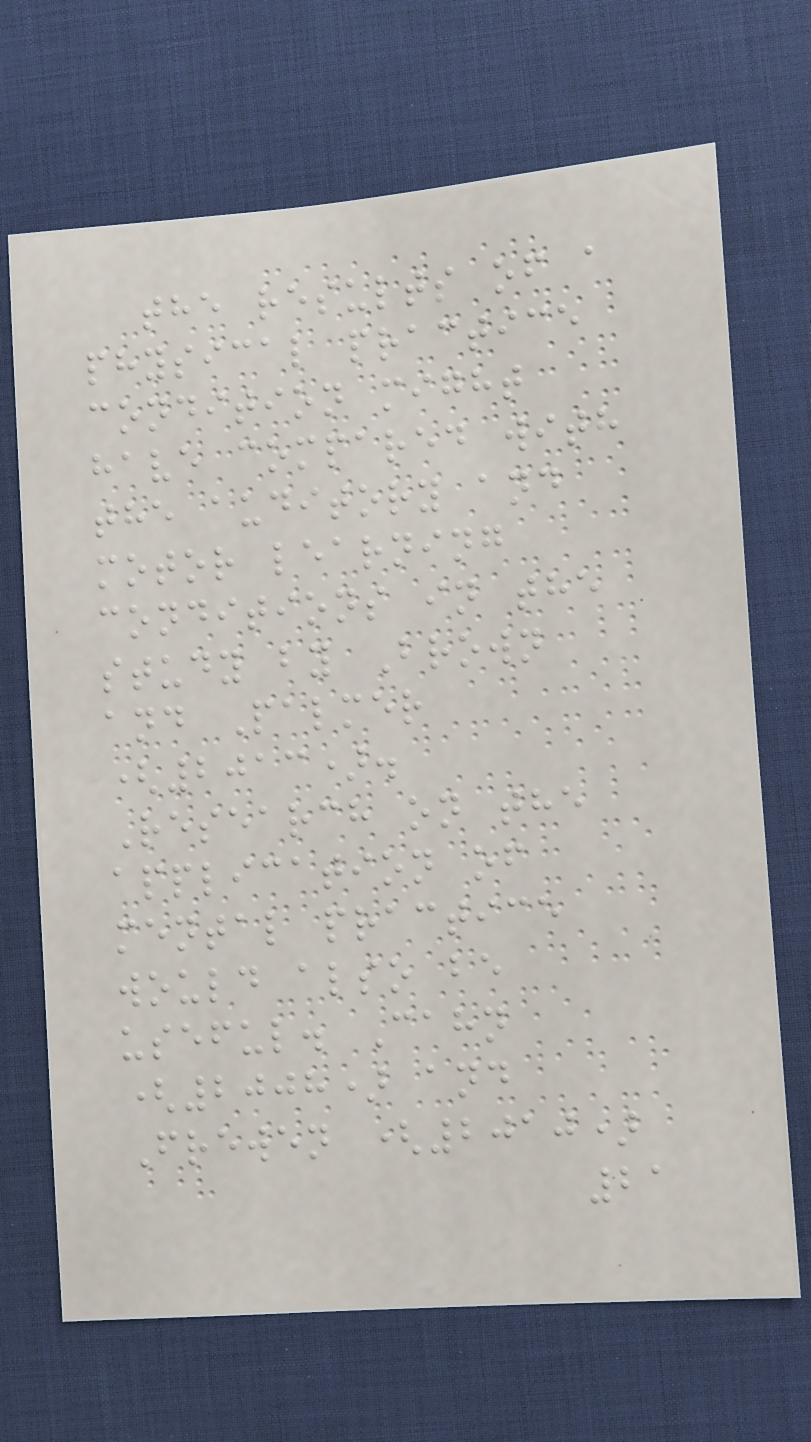the results of a
physical practice
condition might
have compared with
the auditory and
motor learning
conditions in the
study by Brown
and Palmer
(2013).
Research on the
application of
mental practice
would also be
useful. Cahn
(2008) and
Frewen (2010)
21
